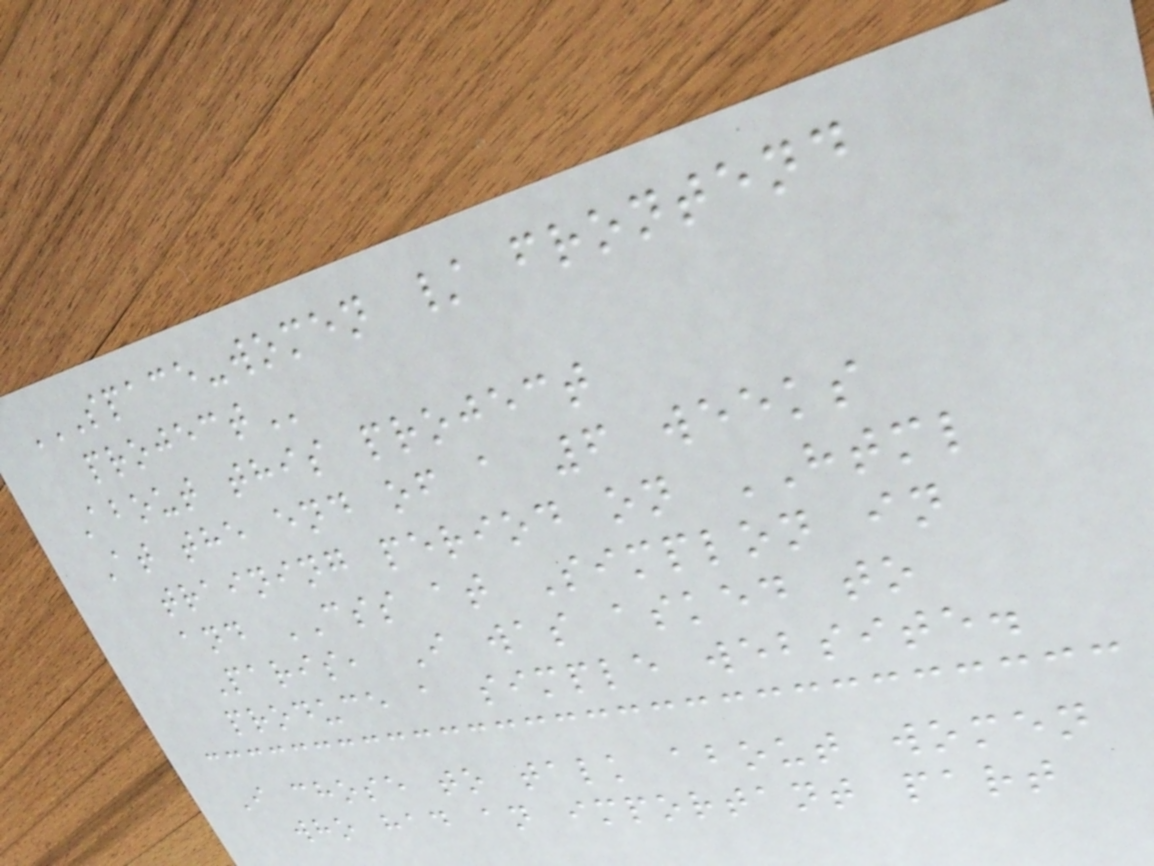SPACE-WOMEN / FRONTEND
PROJECT
About this project
At the end of a 6 weeks
training period on HTML
and CSS at Simplon in
Paris, I was asked to
produce a simple website.
I chose to talk about women
who had an important part
